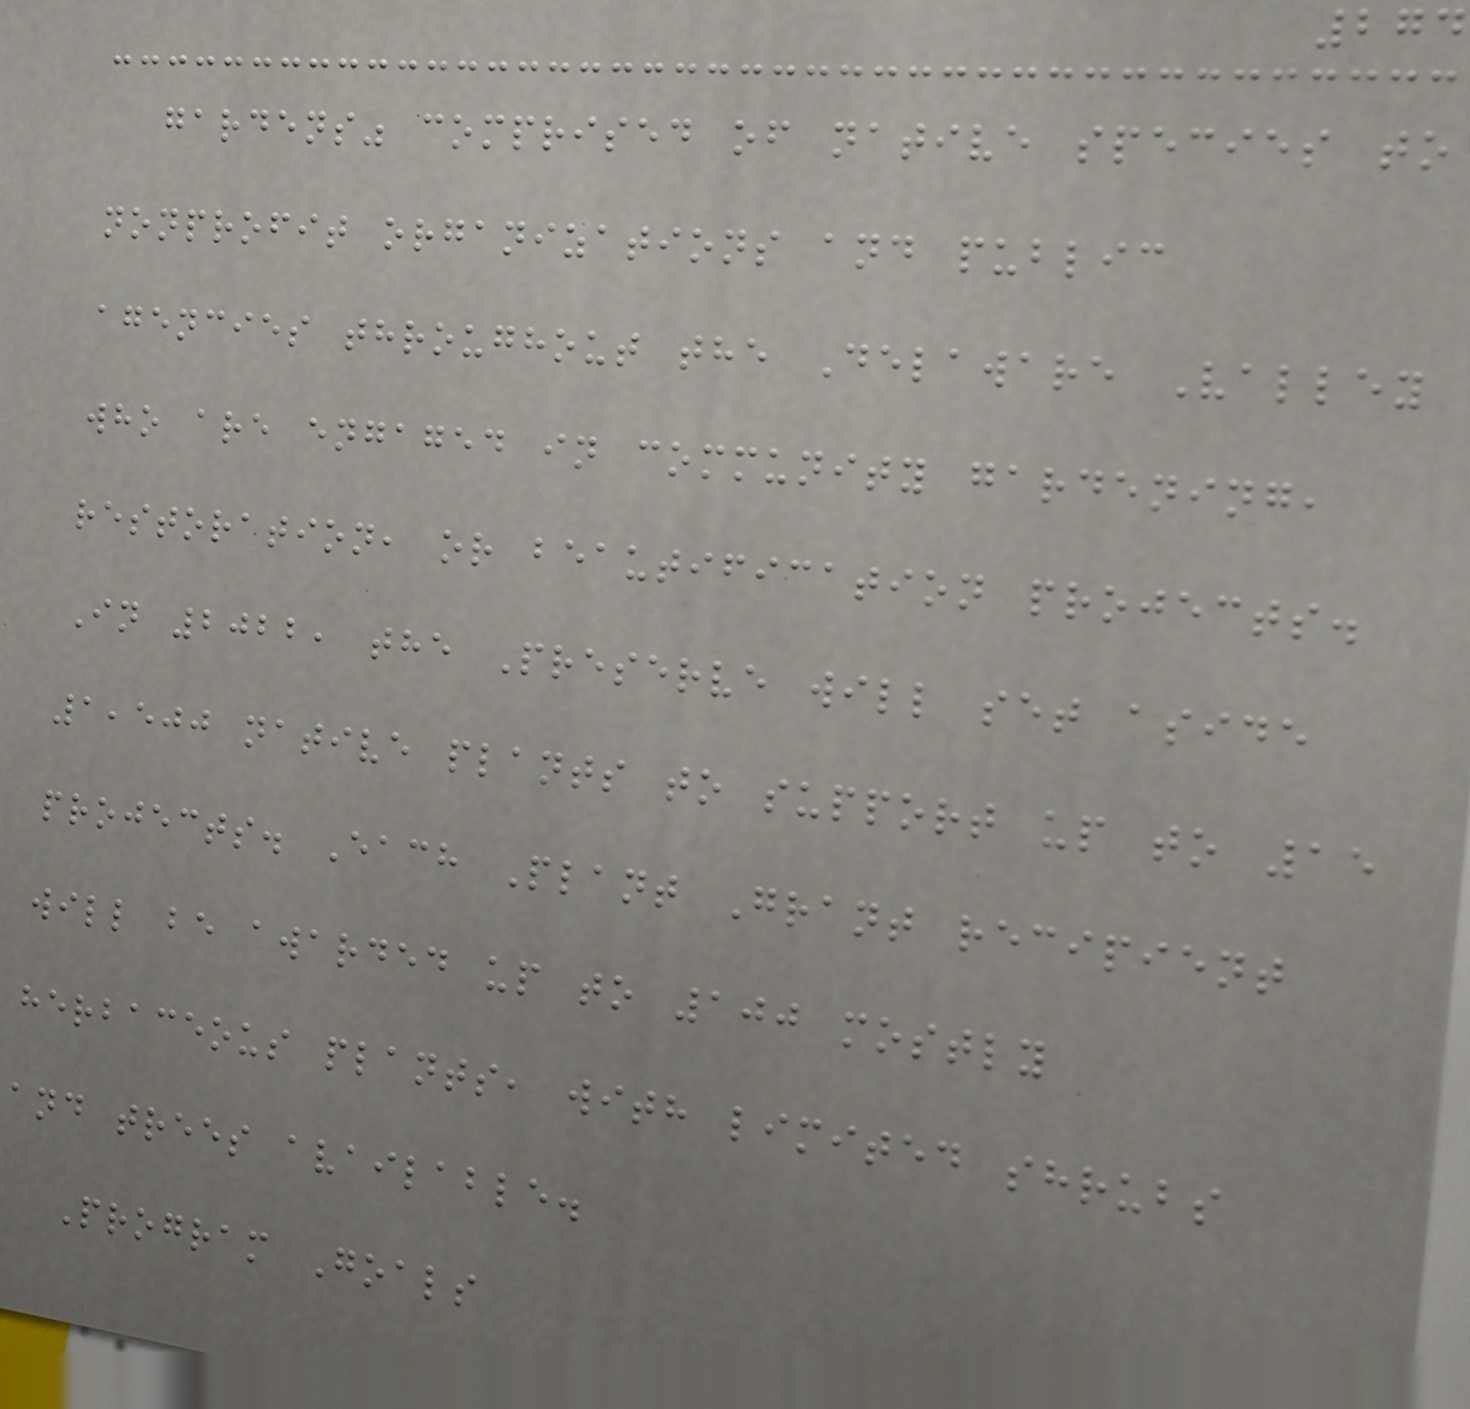274
gardens" comprised of native species to
nonprofit organizations and public
agencies throughout the Delaware Valley
who are engaged in community gardening,
restoration, or beautification projects.
In 2022, the Preserve will set aside
1,500 native plants to support up to 15
projects. Each Plant Grant recipient
will be awarded up to 100 mostly
herbaceous plants, with limited shrubs
and trees available.
Program Goals
